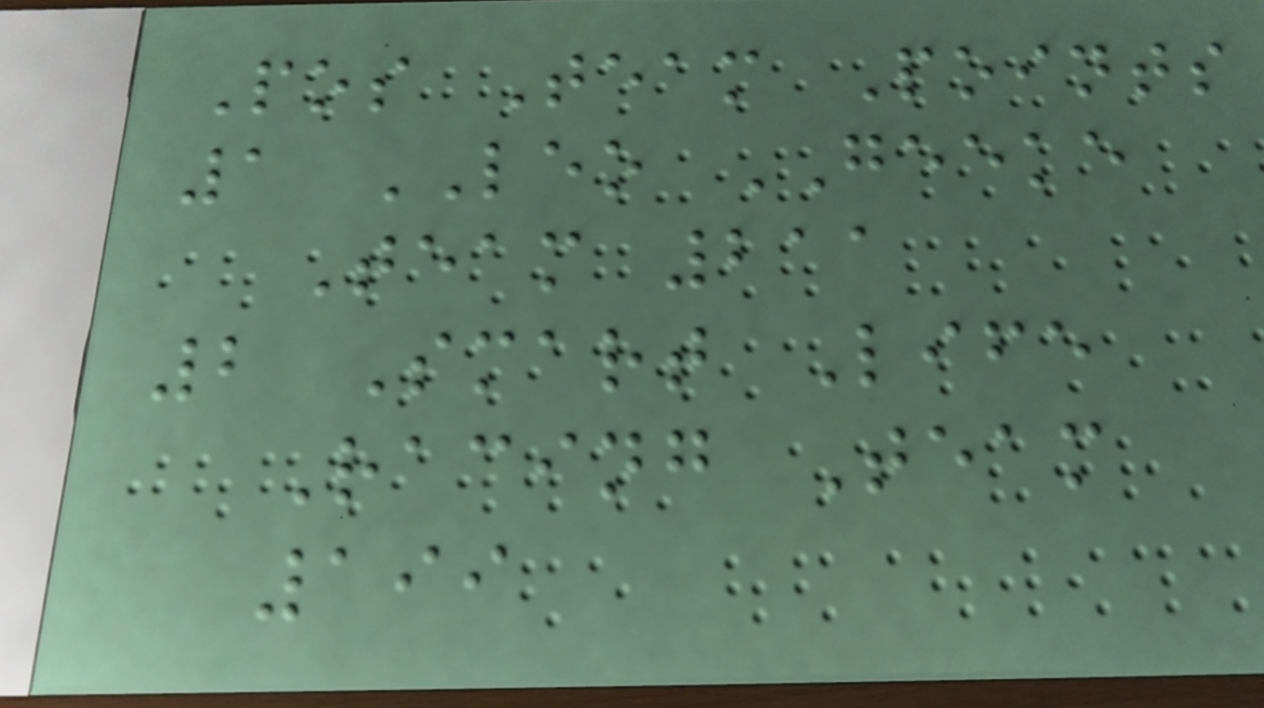Pos Team Points
1 LEO GEEKE
Team 211
2 Smart Life
Racing Team
199
